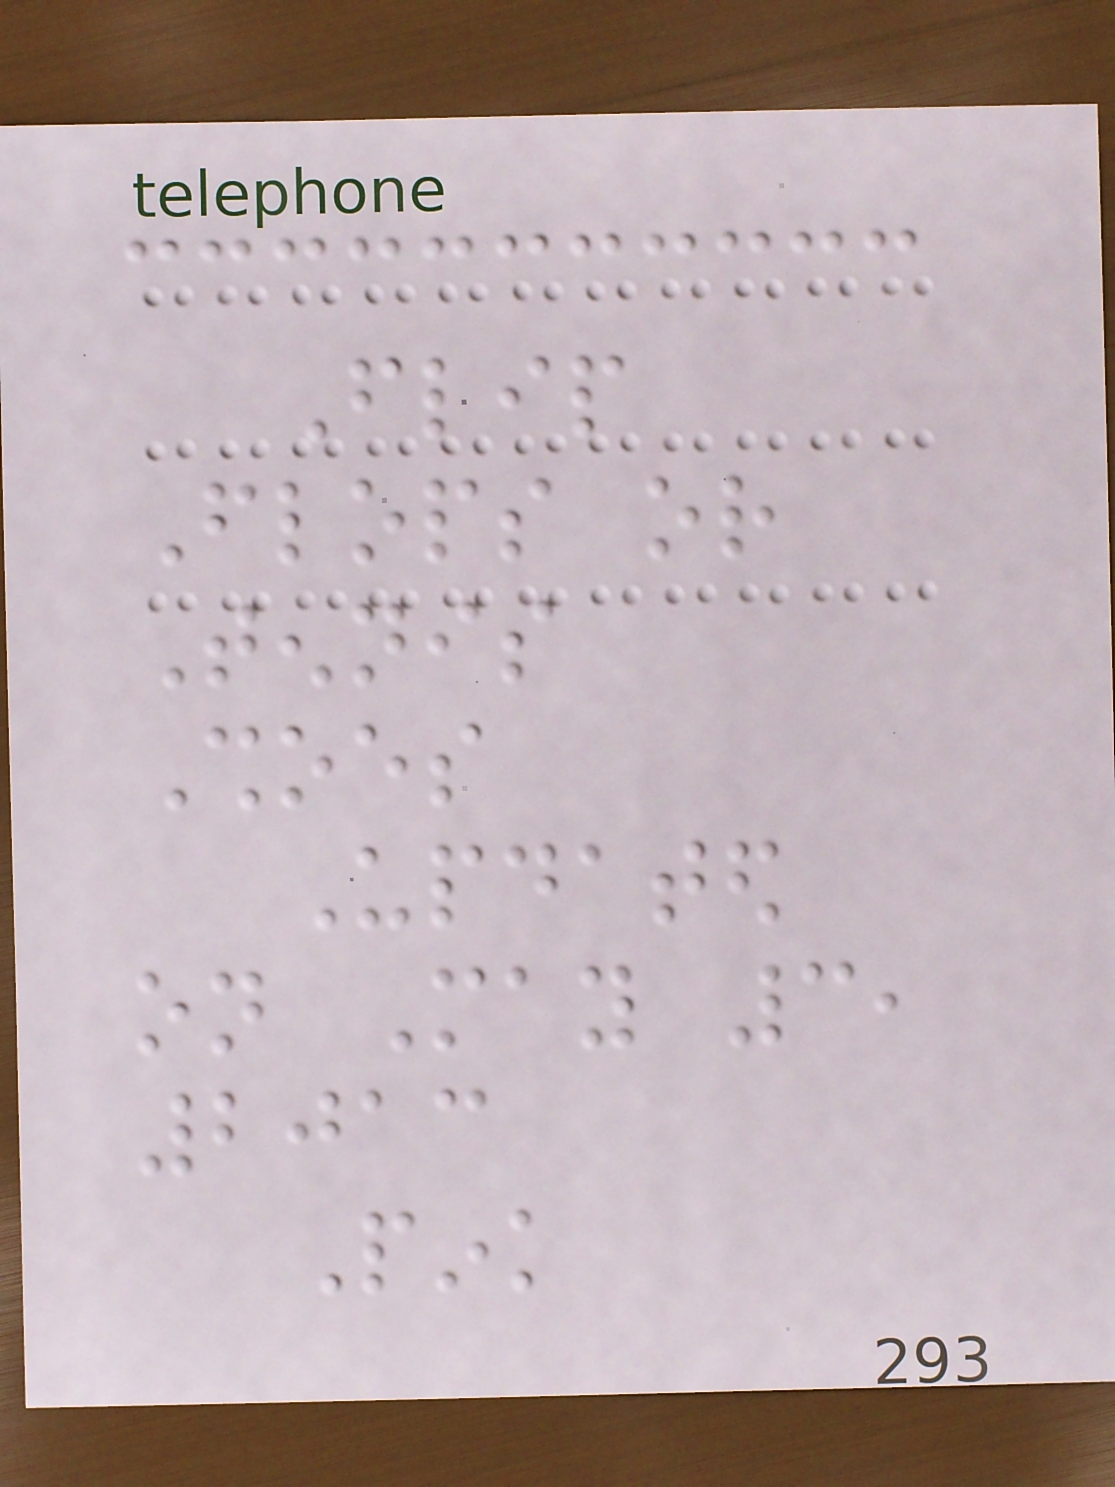Flip
Flops or
Tennis
Shoes
Updated
on May 3,
2013
Pink
